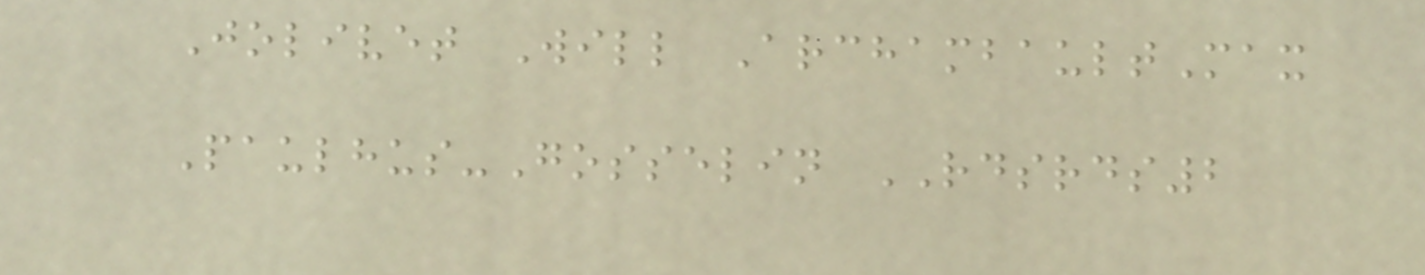Jolivet Will ArchambaultMax
Paulhus-Gosselin RDSRDS2
